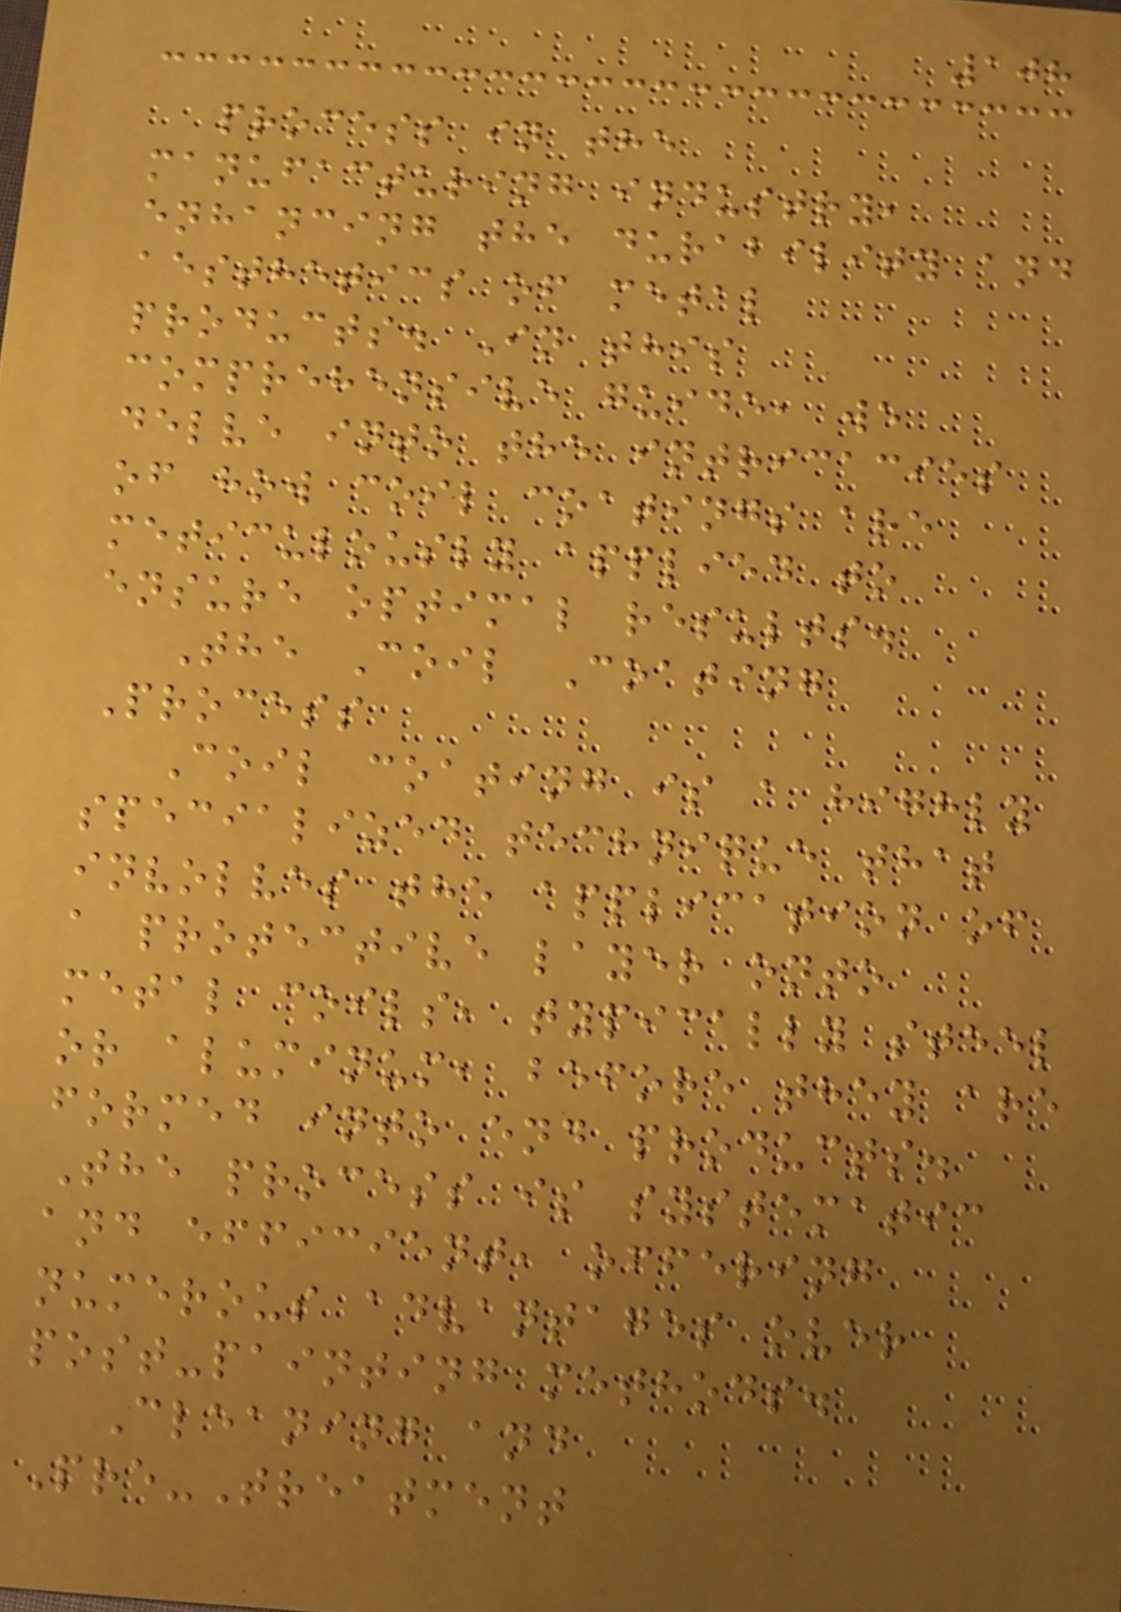108
process in the
manufacturing industry,
enhancing the durability and
aesthetics of metal
products. In this
comprehensive guide, we
delve into the intricacies
of how coil coatings are
meticulously applied to
ensure optimal results.
The Coil Coating
Process
Coil coating is a highly
specialized technique that
involves the application of
a protective layer onto
metal coils, typically steel
or aluminum, before they are
formed into end products.
The process is systematic
and efficient, offering
numerous advantages over
post-painting methods.
Cleaning and
Pre-Treatment
